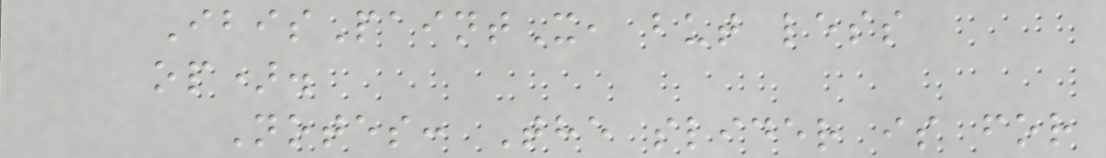IbisPaintX, but less
op).
Notes: The slider is for
